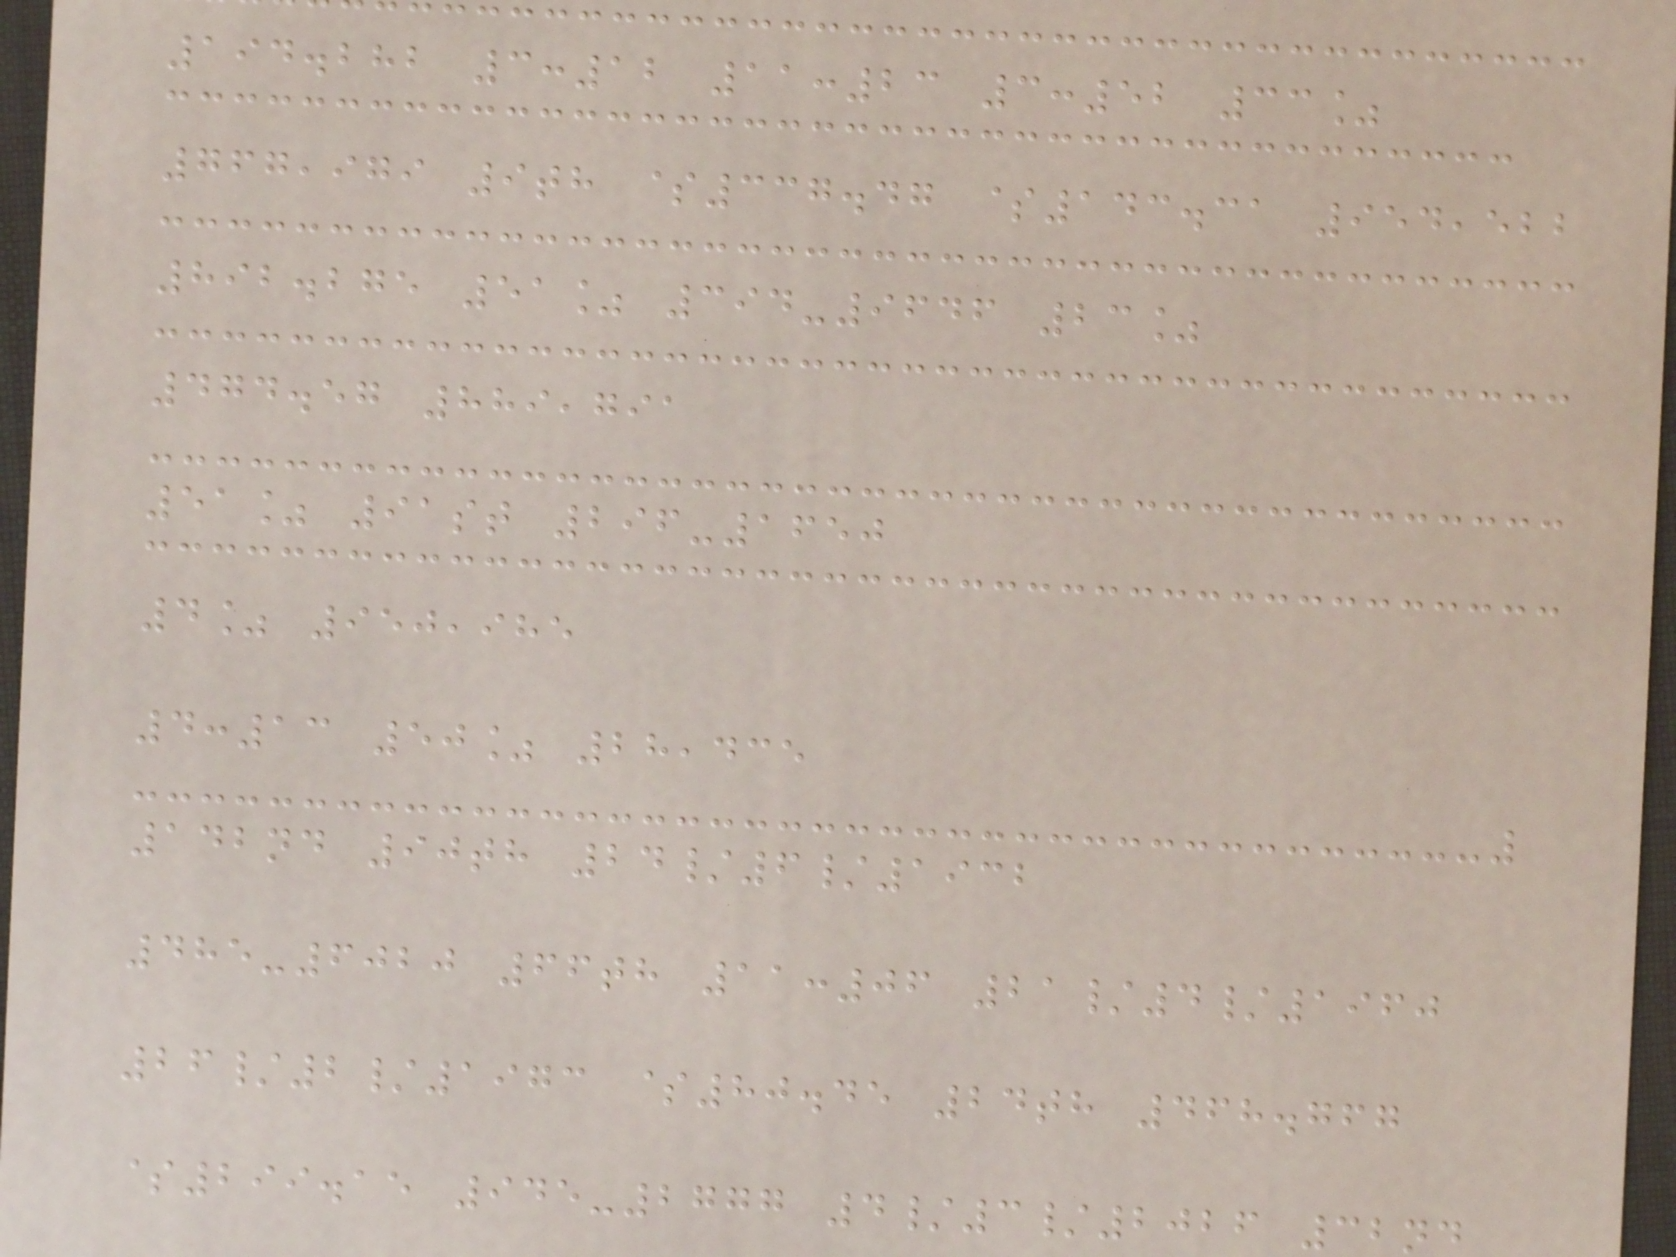194.282 3:12 11:23 3:52 33%
767,979 9th $337.47 $143.31 954,522
892.275 51% 394-9646 23%
474.57 889,791
51% 91st 296-1650
4% 950,985
4:13 50% 28,435
142nd 90th 24/6/1932
485-6020 66th 11:06 21/4/1960
26/2/1973 $80.45 24th 468.767
$299.15 945-2777 4/3/2026 32n
